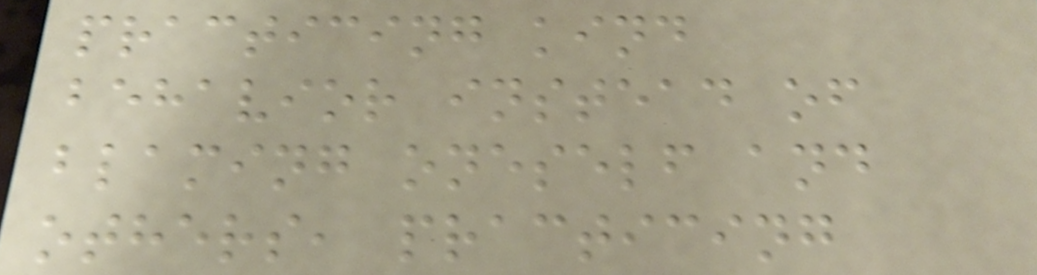practicing kind
behavior instead of
blaming oneself and
others, practicing
